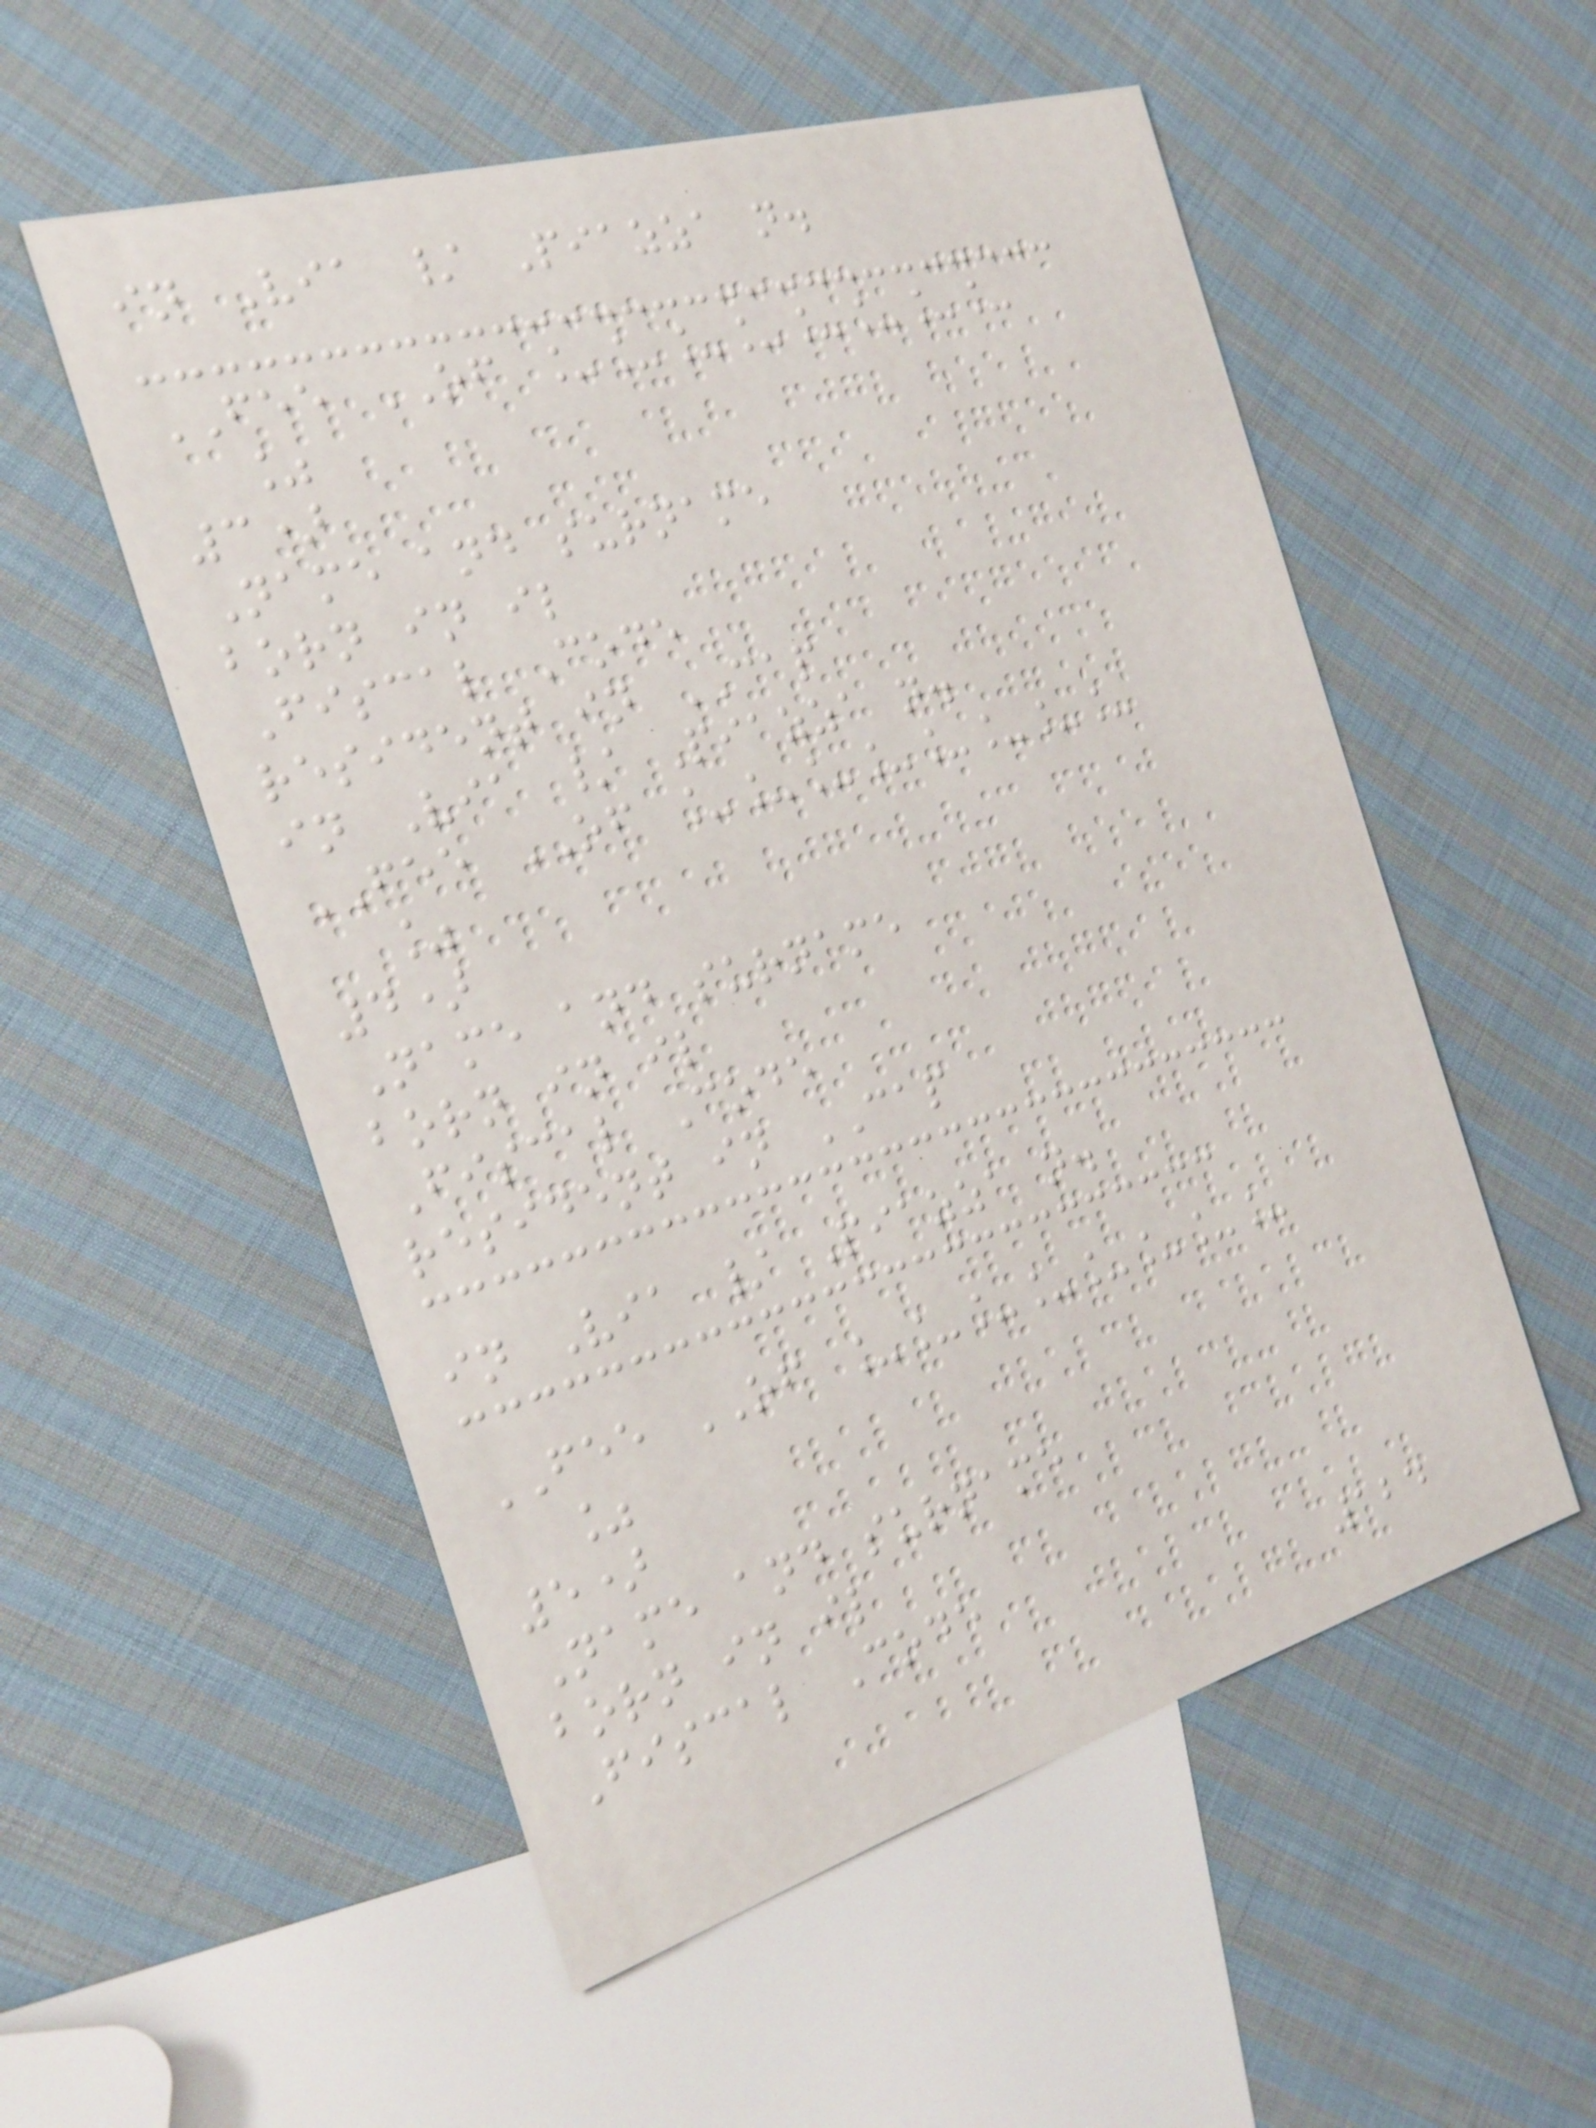in Via / Piazza n.
FEE OF ________
%
3)
Name and surname
born in il
Fiscal Code
resident in CAP
in Via / Piazza n.
FEE OF ________
%
4)
Name and surname
born in il
Fiscal Code
resident in CAP
in Via / Piazza n.
FEE OF ________
%
5)
Name and surname
born in il
Fiscal Code
124
